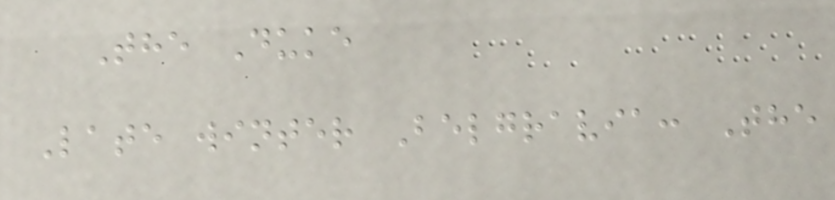The Duke
Late winter Belgravia: The
